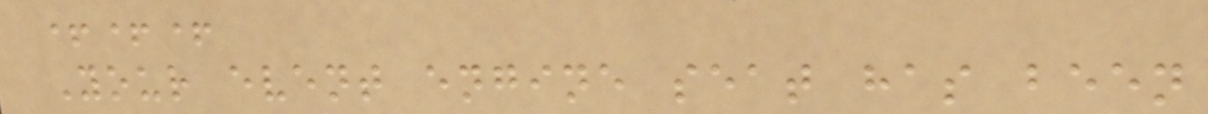+++
Your event engine seat has been
